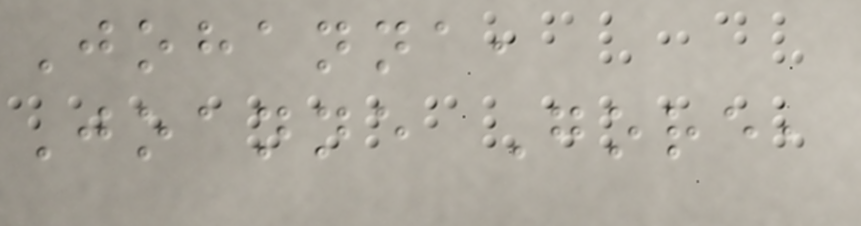Johanna,
Joanne Gore,
